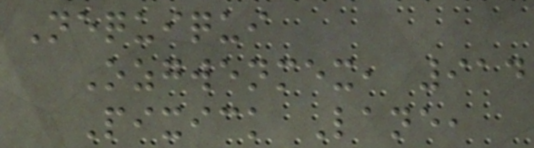Nequiqui
Ozgwenmex, 914
Pixick Lane,
